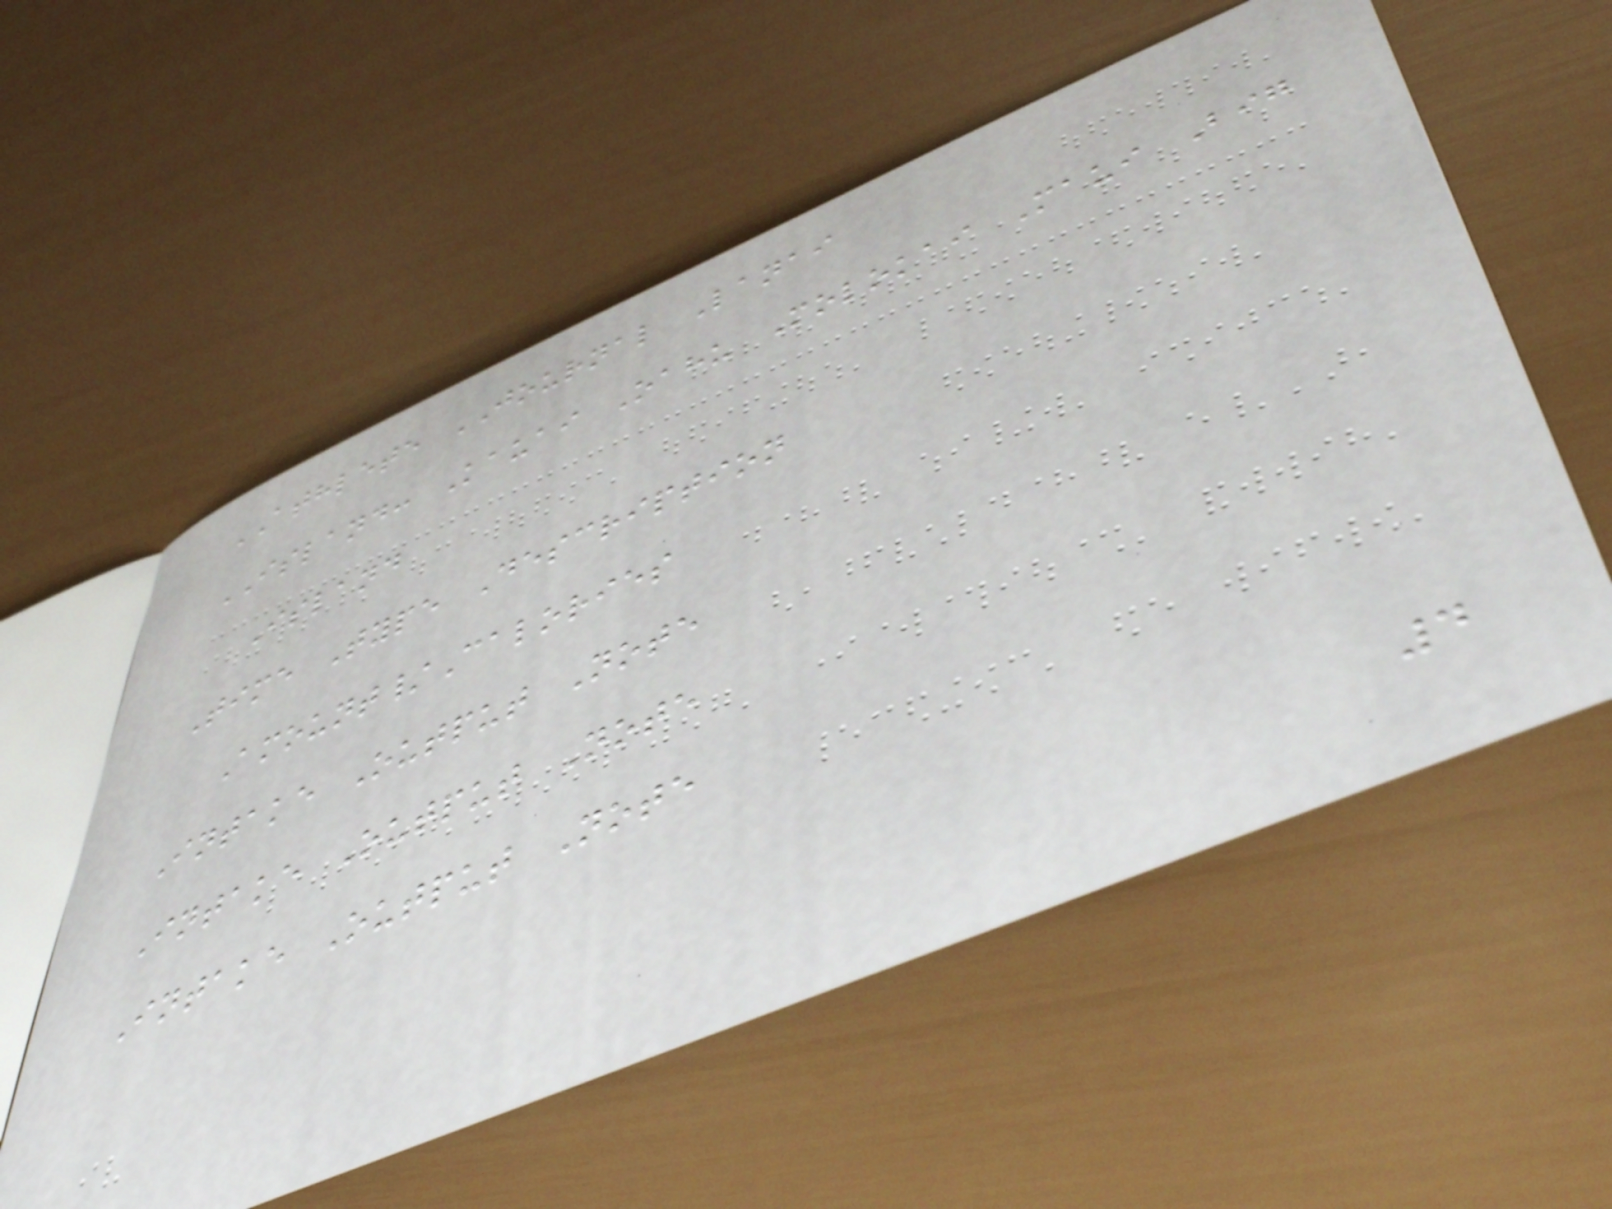ATHLETE JOURNAL Lanai
ISLAND: Kauai Oahu Molokai Maui Big
Island
Time Type Description
Amount/Calories
Intake Output Note
Intake Output Note
Intake Output Note
4
